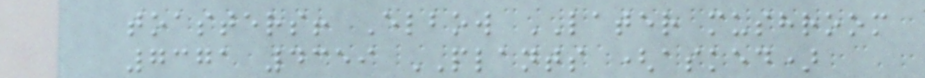toasters! Elbow LATER mushroom
7371 4359 PLANTS (asked)
